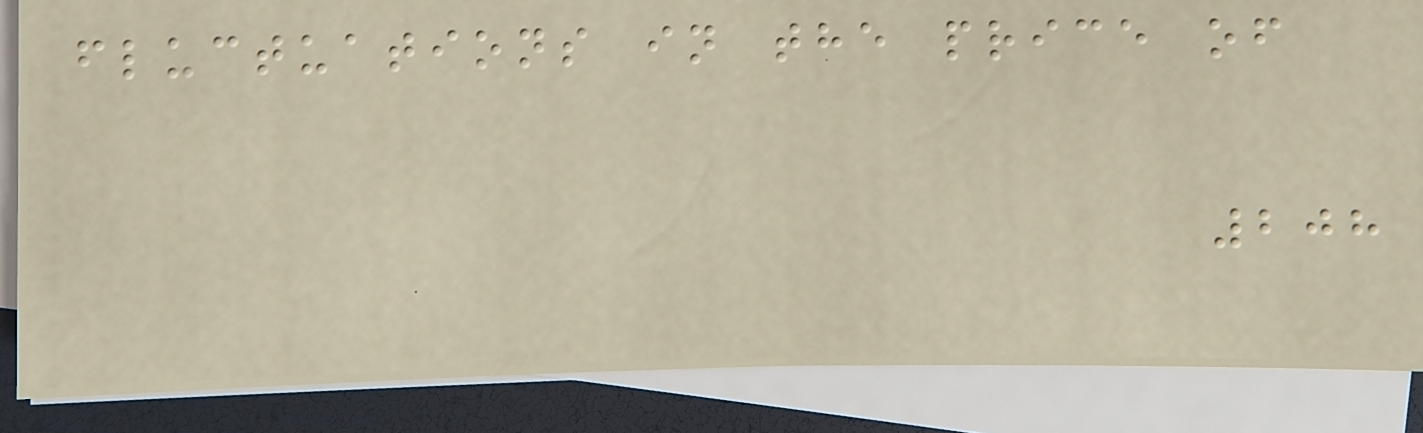fluctuations in the price of
208
